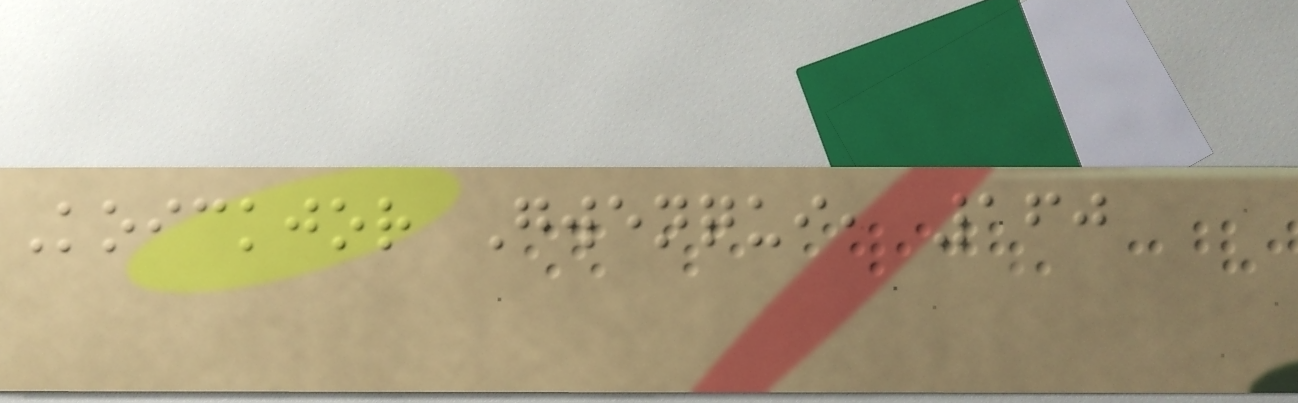Koickjor Gwenqui, 160
